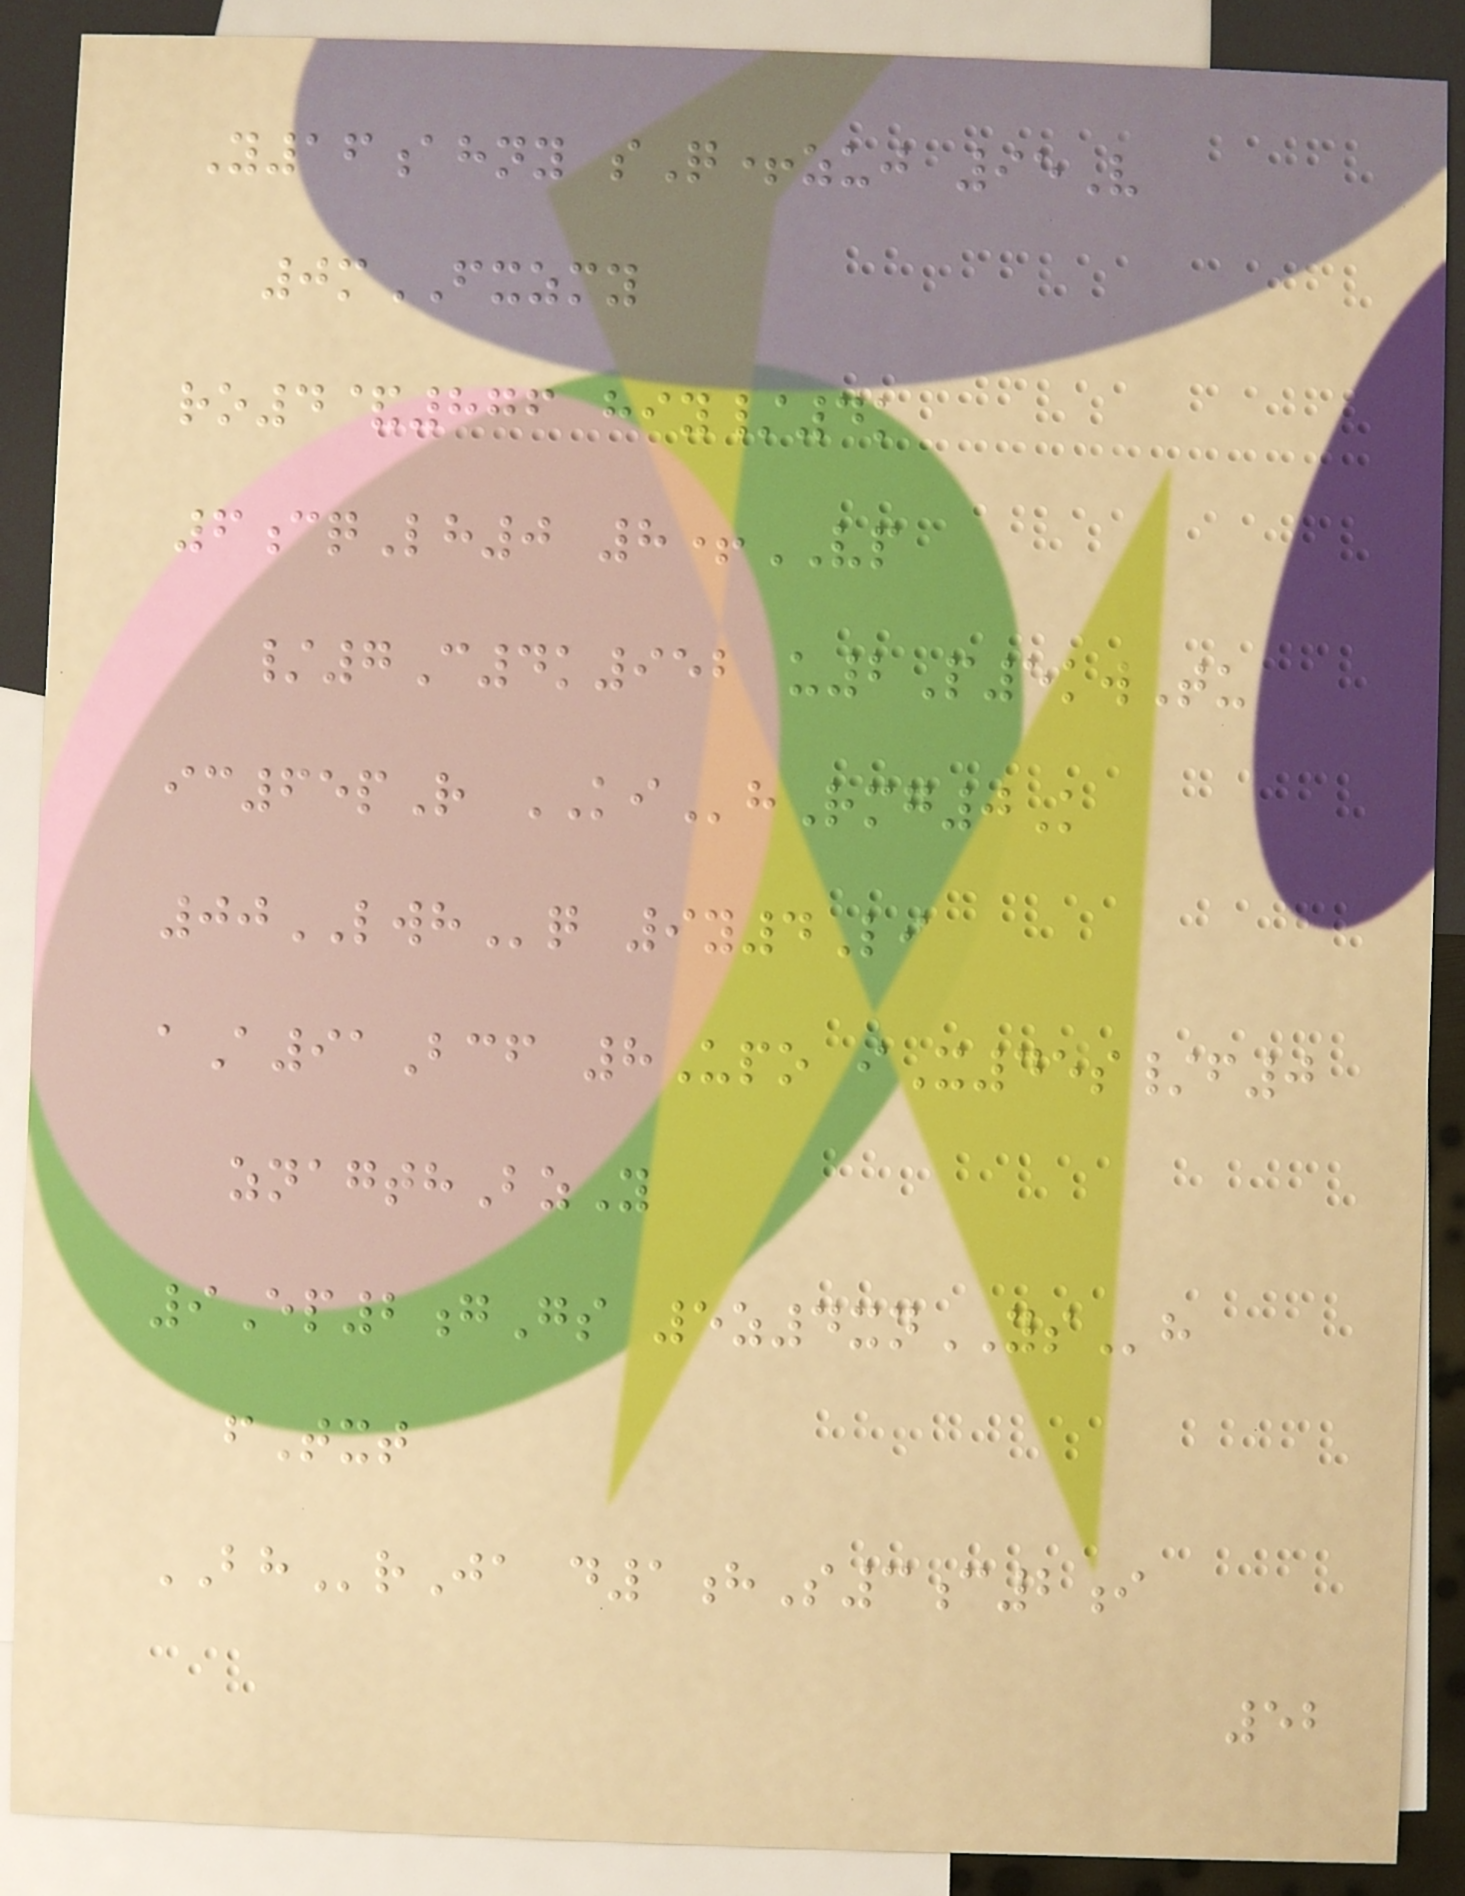Y16ahny sQ+zuj 95V
0mFXZMY
ro4&876 hiy/4k
6cqLh0 8+VP
/7C4k952 u2P5kwTu
ic65pR KIhRmg0K
00LWHq 9y4Li
aA91Bcf 8Upo iX45s/f0
znagthBzY
9Ep2gGs 5z4xnYSh
fTxt
BHrJa d1hS3c2i
52
